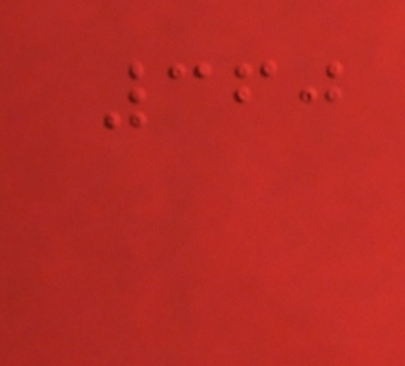360
